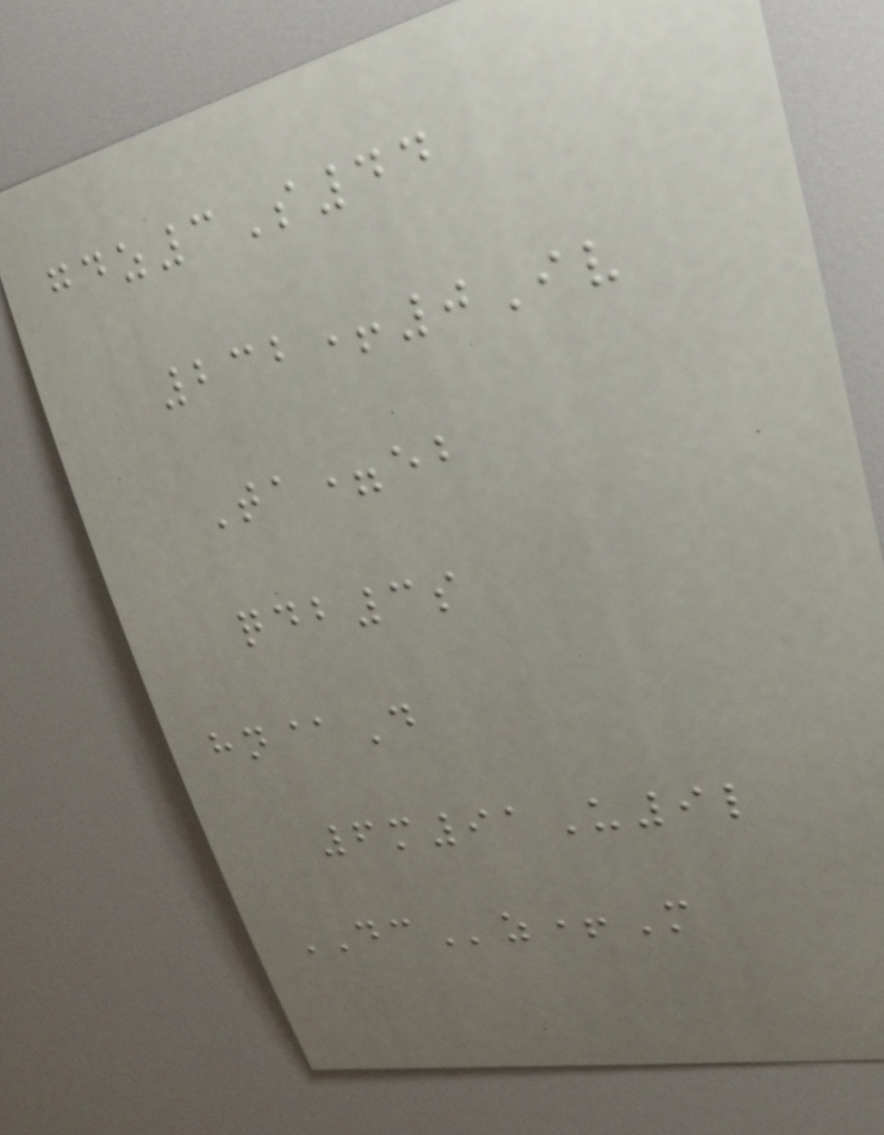gdz3S44
232+0Iv
Ta=eb
qdb3s
hn@D
6m91U9l
DCz+M
